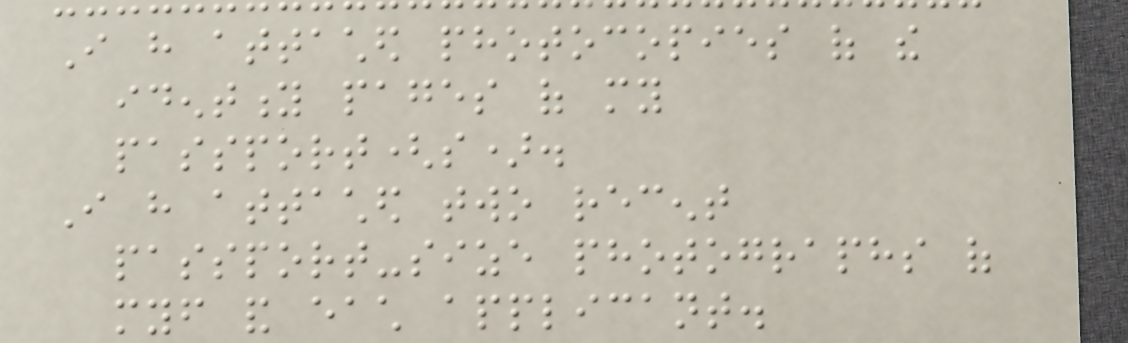I have attached photocopies of the
identity pages of my
passport(s).
I have attached two recent
passport-size photographs of
myself and each applicant.
